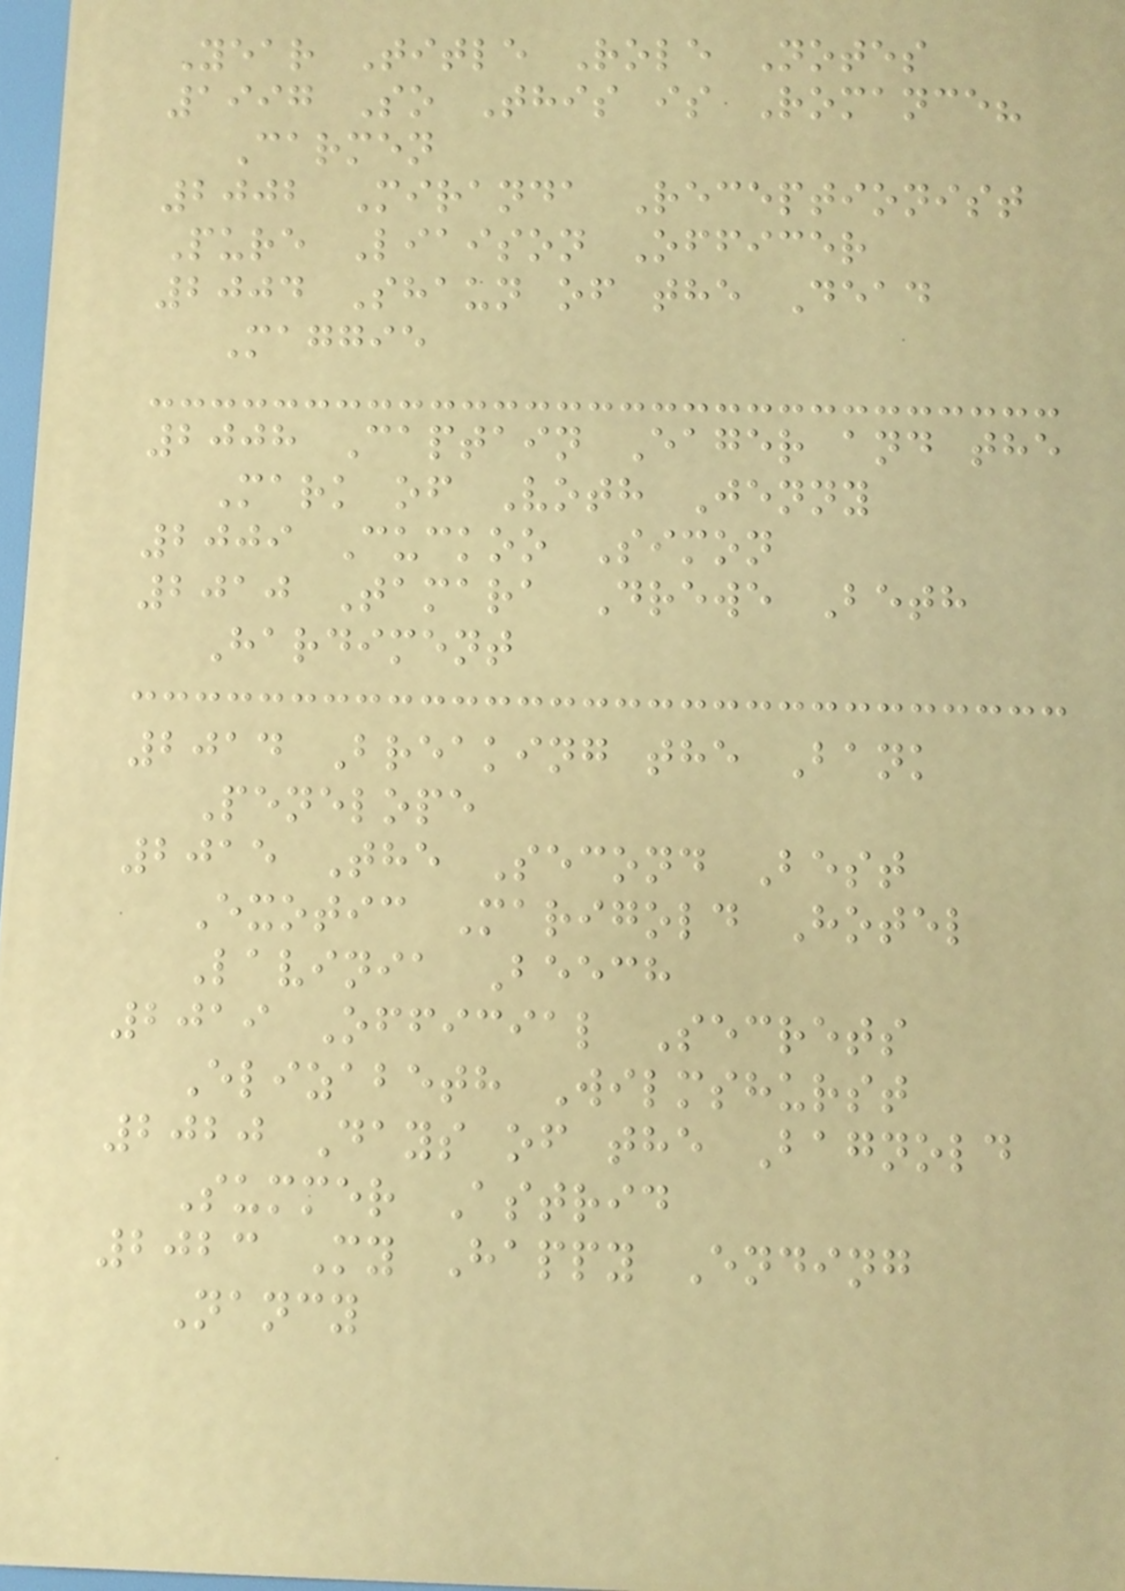Year Title Role Notes
1997 So This is Romance?
Carmen
2002 Miranda Receptionist
Pure Liaison Officer
2004 Shaun of the Dead
Maggie
2008 Captain Eager and the
Mark of Voth Jenny
2009 Cuckoo Simon
2010 Tamara Drewe Beth
Hardiment
2014 Breaking the Bank
Penelope
2015 The Second Best
Exotic Marigold Hotel
Lavinia Beech
2019 Official Secrets
Elizabeth Wilmshurst
2020 Days of the Bagnold
Summer Astrid
2023 My Happy Ending
Nancy
